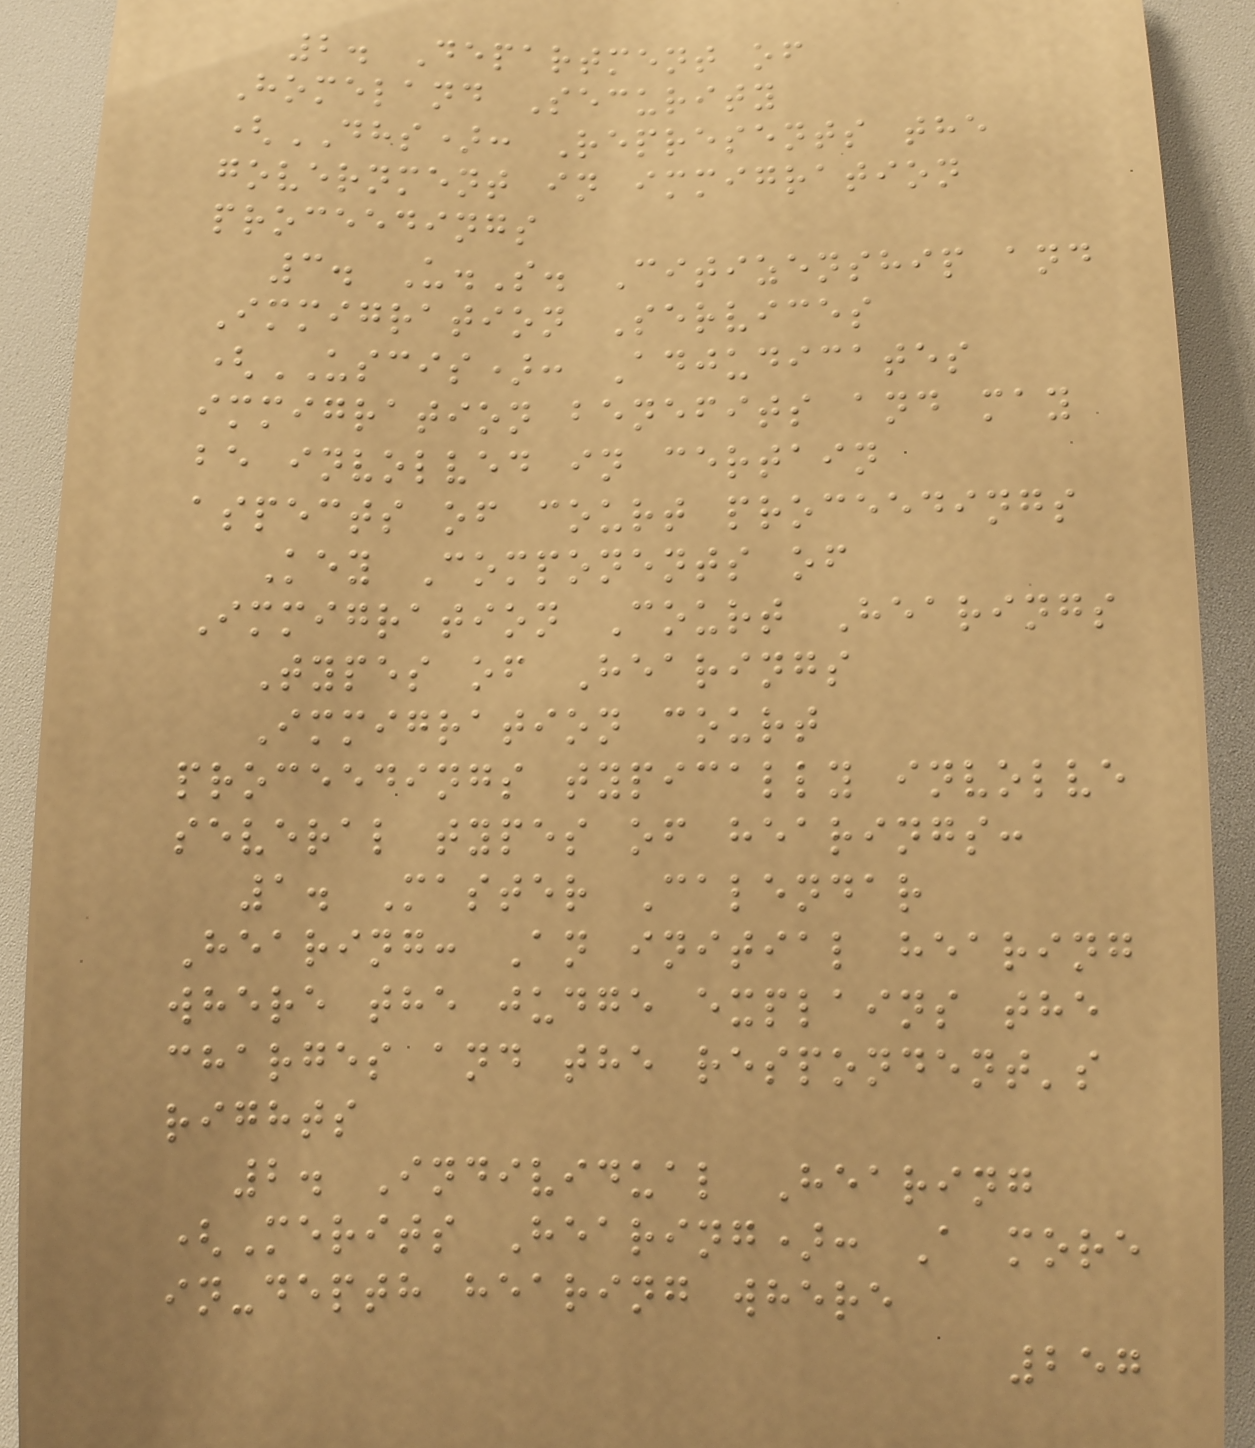2. Department of
Homeland Security
(DHS): Represents the
government in immigration
proceedings
3. U.S. Citizenship and
Immigration Services
(USCIS): Adjudicates
immigration benefits and may
be involved in certain
aspects of court proceedings
Key Components of
Immigration Court Hearings
Types of Hearings
Immigration court
proceedings typically involve
several types of hearings:
1. Master Calendar
Hearing: An initial hearing
where the judge explains the
charges and the respondent's
rights
2. Individual Hearing
(Merits Hearing): A more
in-depth hearing where
257
